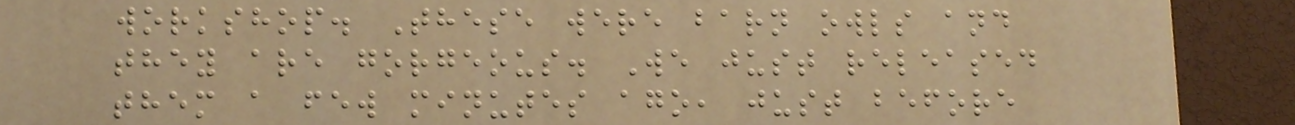workshop. These were barn owls and
they are gorgeous. We just released
them a few minutes ago, just before
